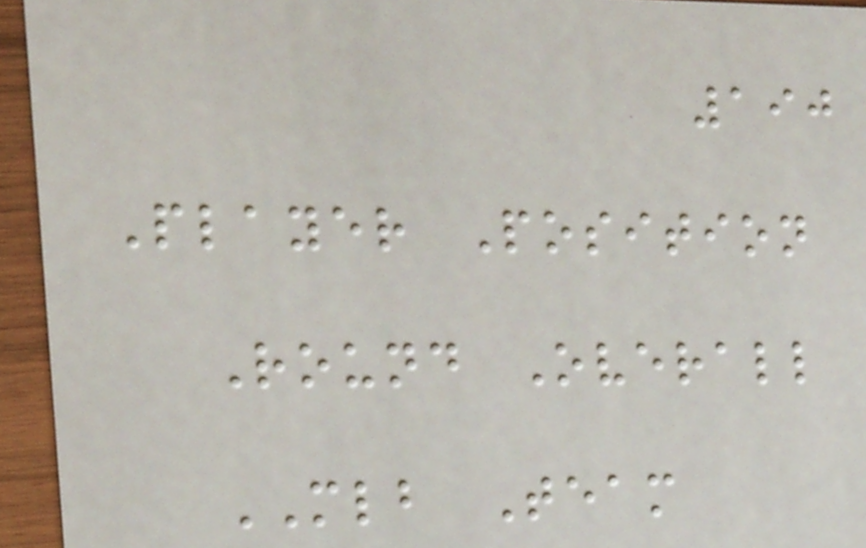190
Player Position
Round Overall
MLB Team
